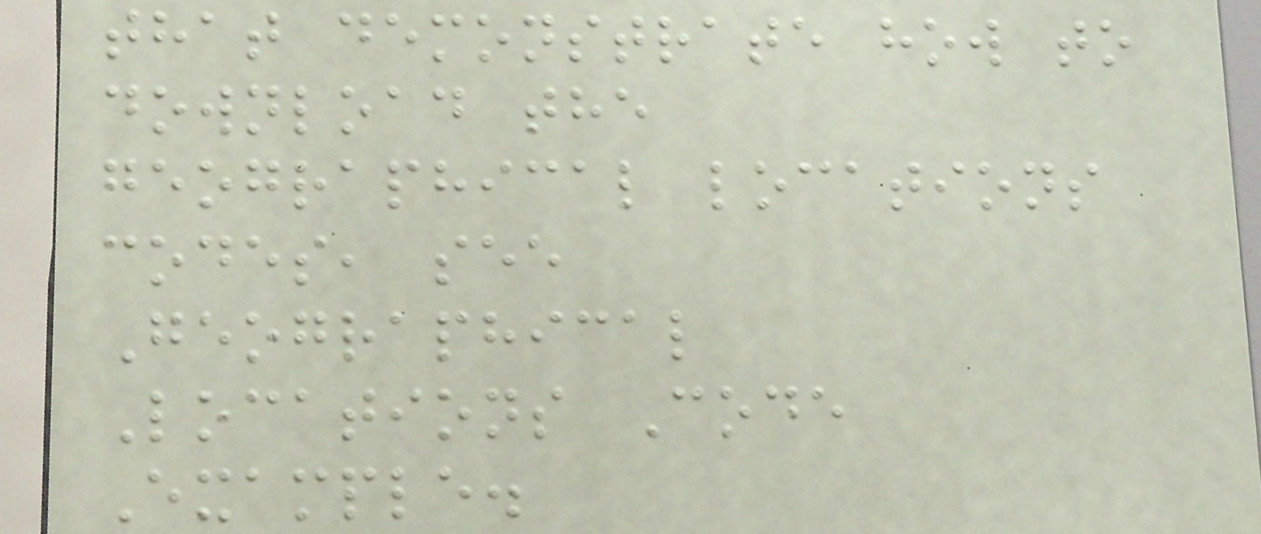that demonstrate how to
download the
geographical locations
codes, see
Geographical
Locations Code
Example.
